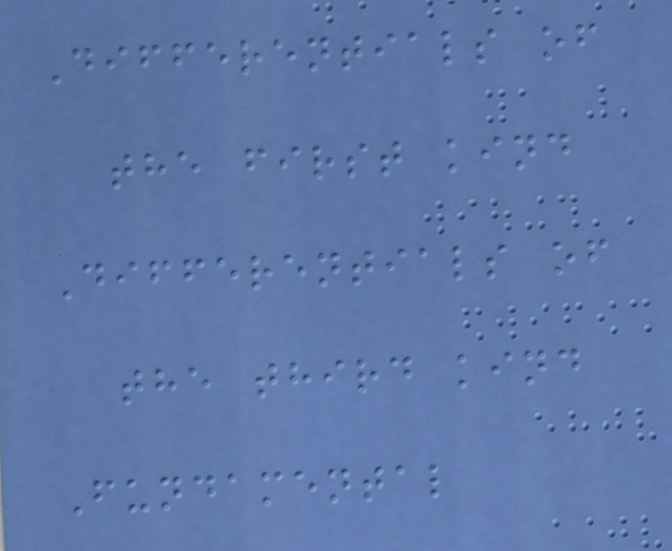Differentials of
the first kind
Differentials of
the third kind
Fundamental
